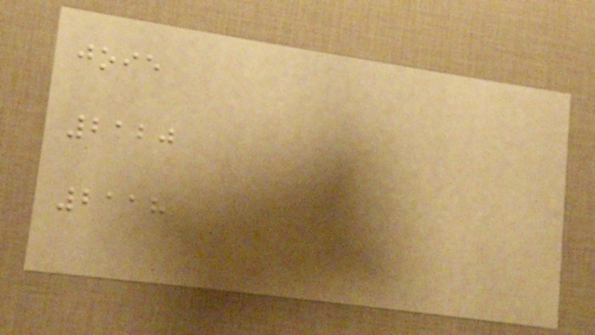joie
2120
2118
